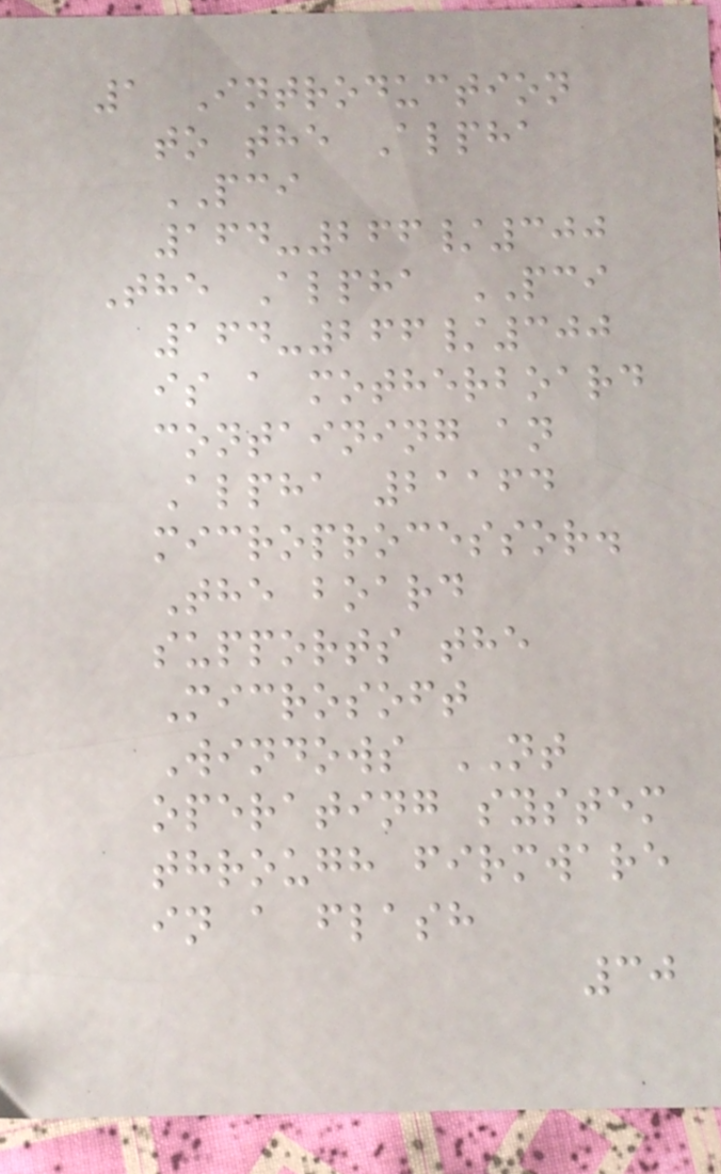1 Introduction
to the Alpha
PCI
164-266/300
The Alpha PCI
164-266/300
is a motherboard
containing an
Alpha 21164
microprocessor.
The board
supports the
Microsoft
Windows NT
operating system
through firmware
in a flash
30
